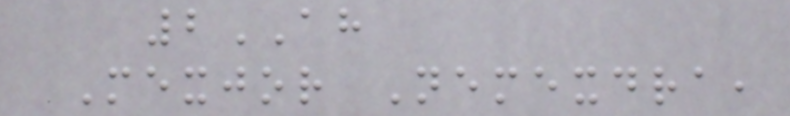2AH
Mexjor Nemexdra,
